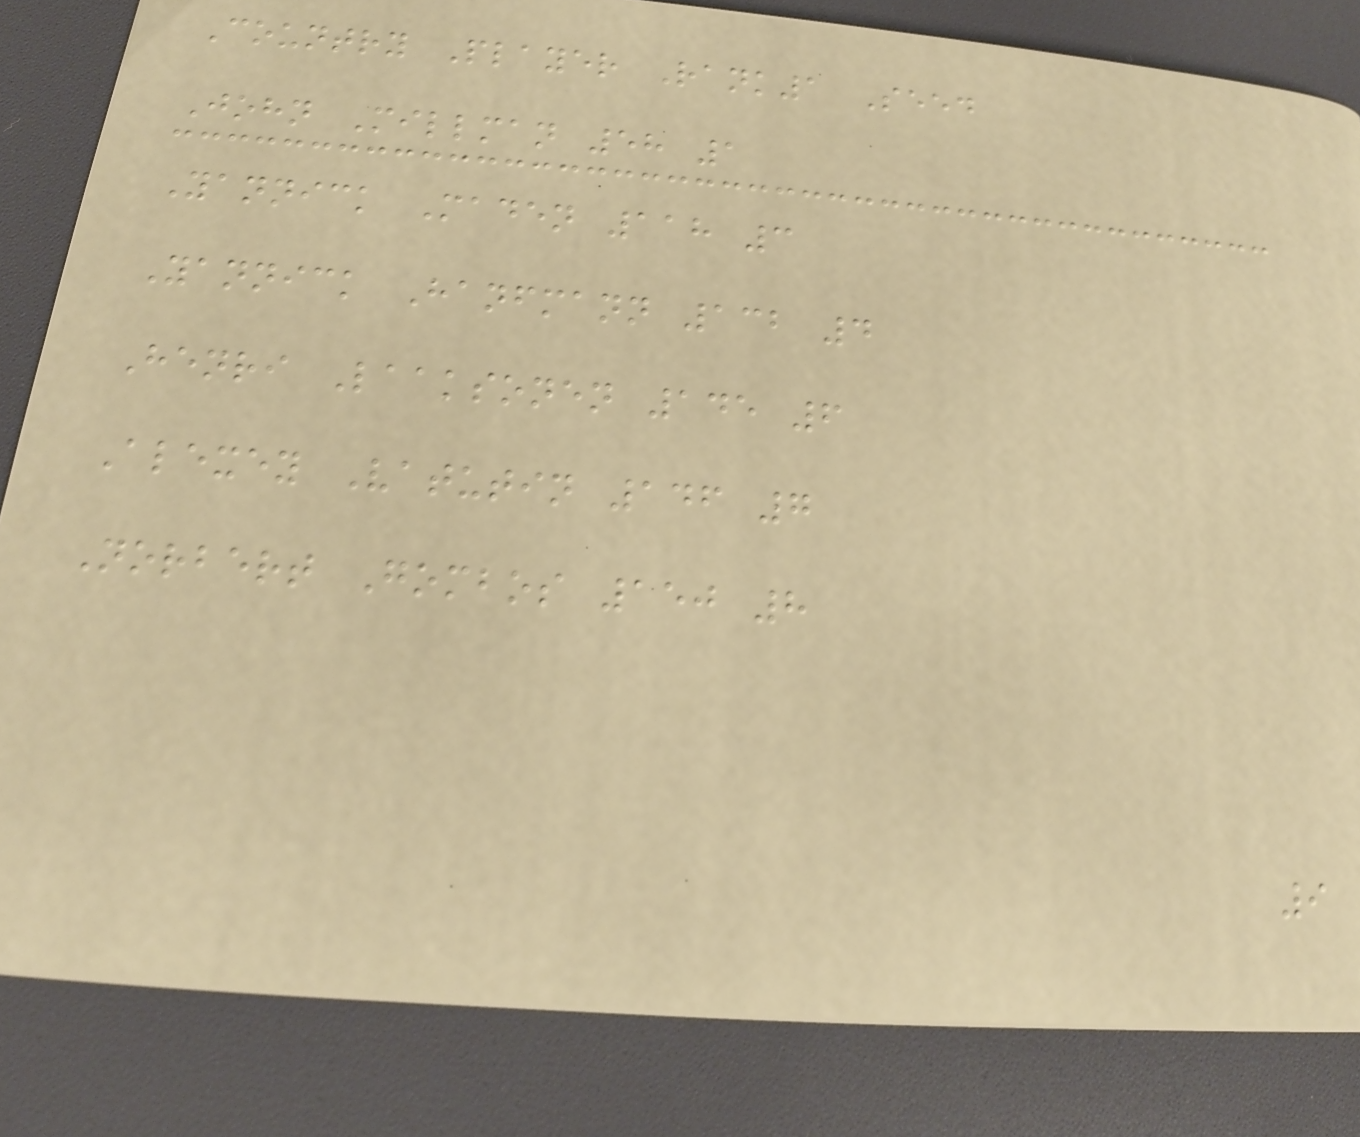Country Player Rank1 Seed
John Millman 58 1
Yannick Maden 118 3
Yannick Hanfmann 132 4
Henri Laaksonen 145 6
Alexey Vatutin 146 7
Norbert Gombos 150 8
9
